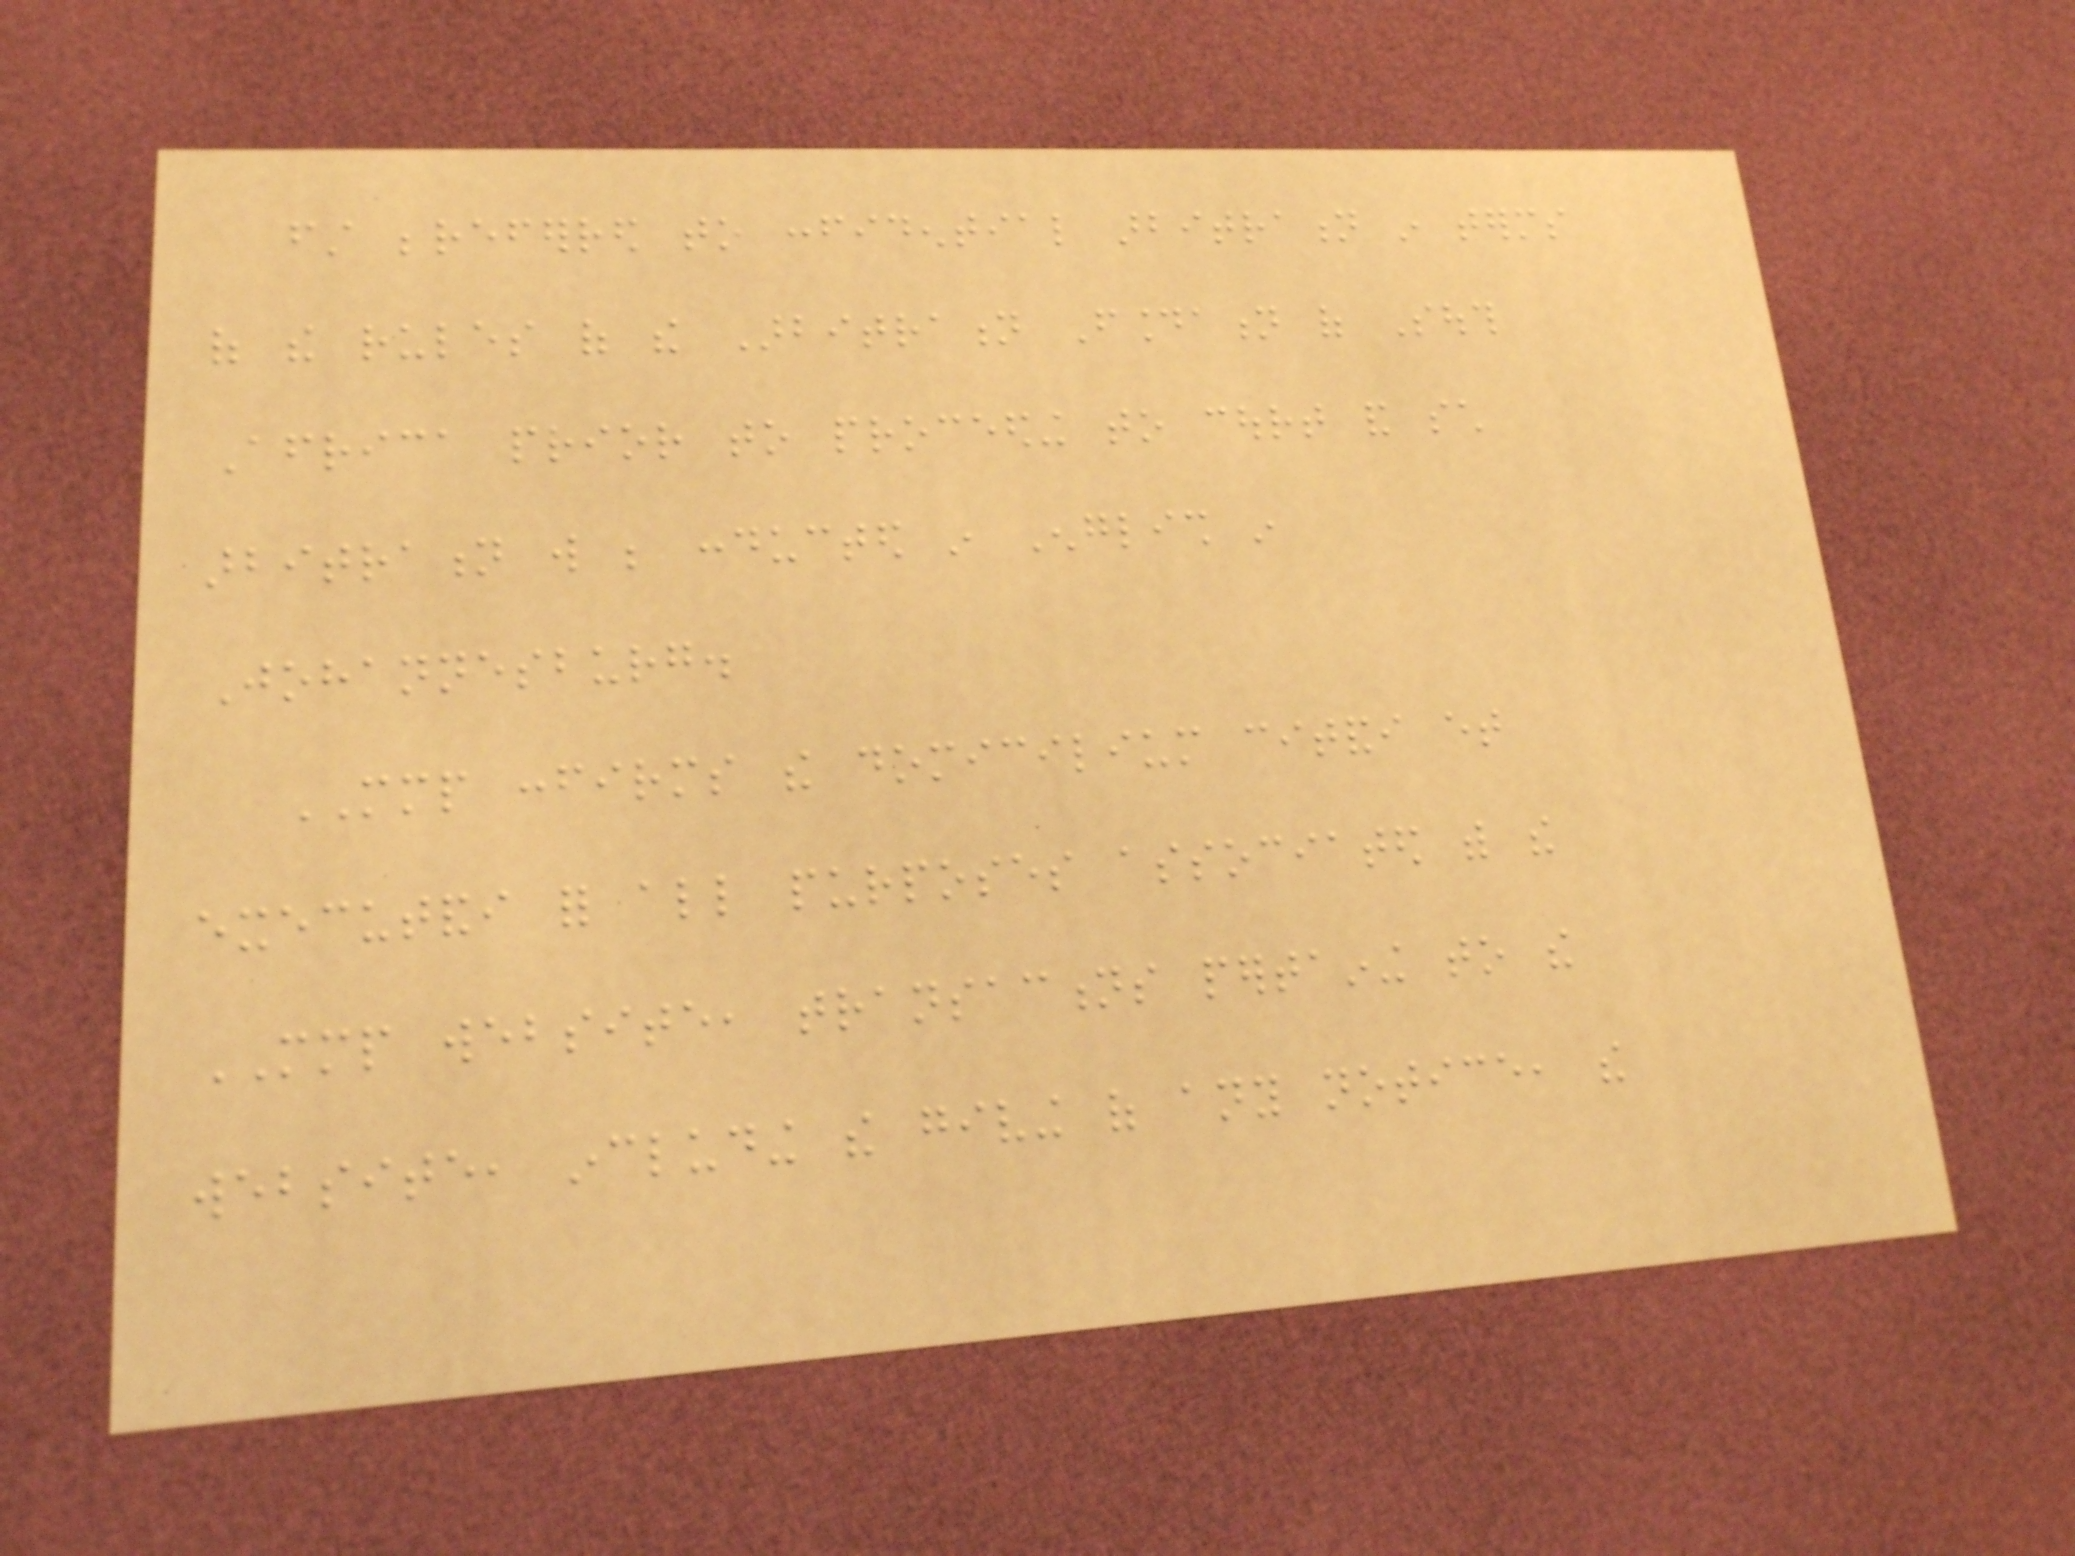first bereferred to confidential arbitration in terms
of the rules of the Arbitration Foundation of South
Africa prior to proceeding to court and such
arbitration will be conducted in English in
Johannesburg.
MMP confirms the domicilium citandi et
executandi for all purposes associated with the
MMP website, transactions pertaining to the
website, including the giving of any notice, the
